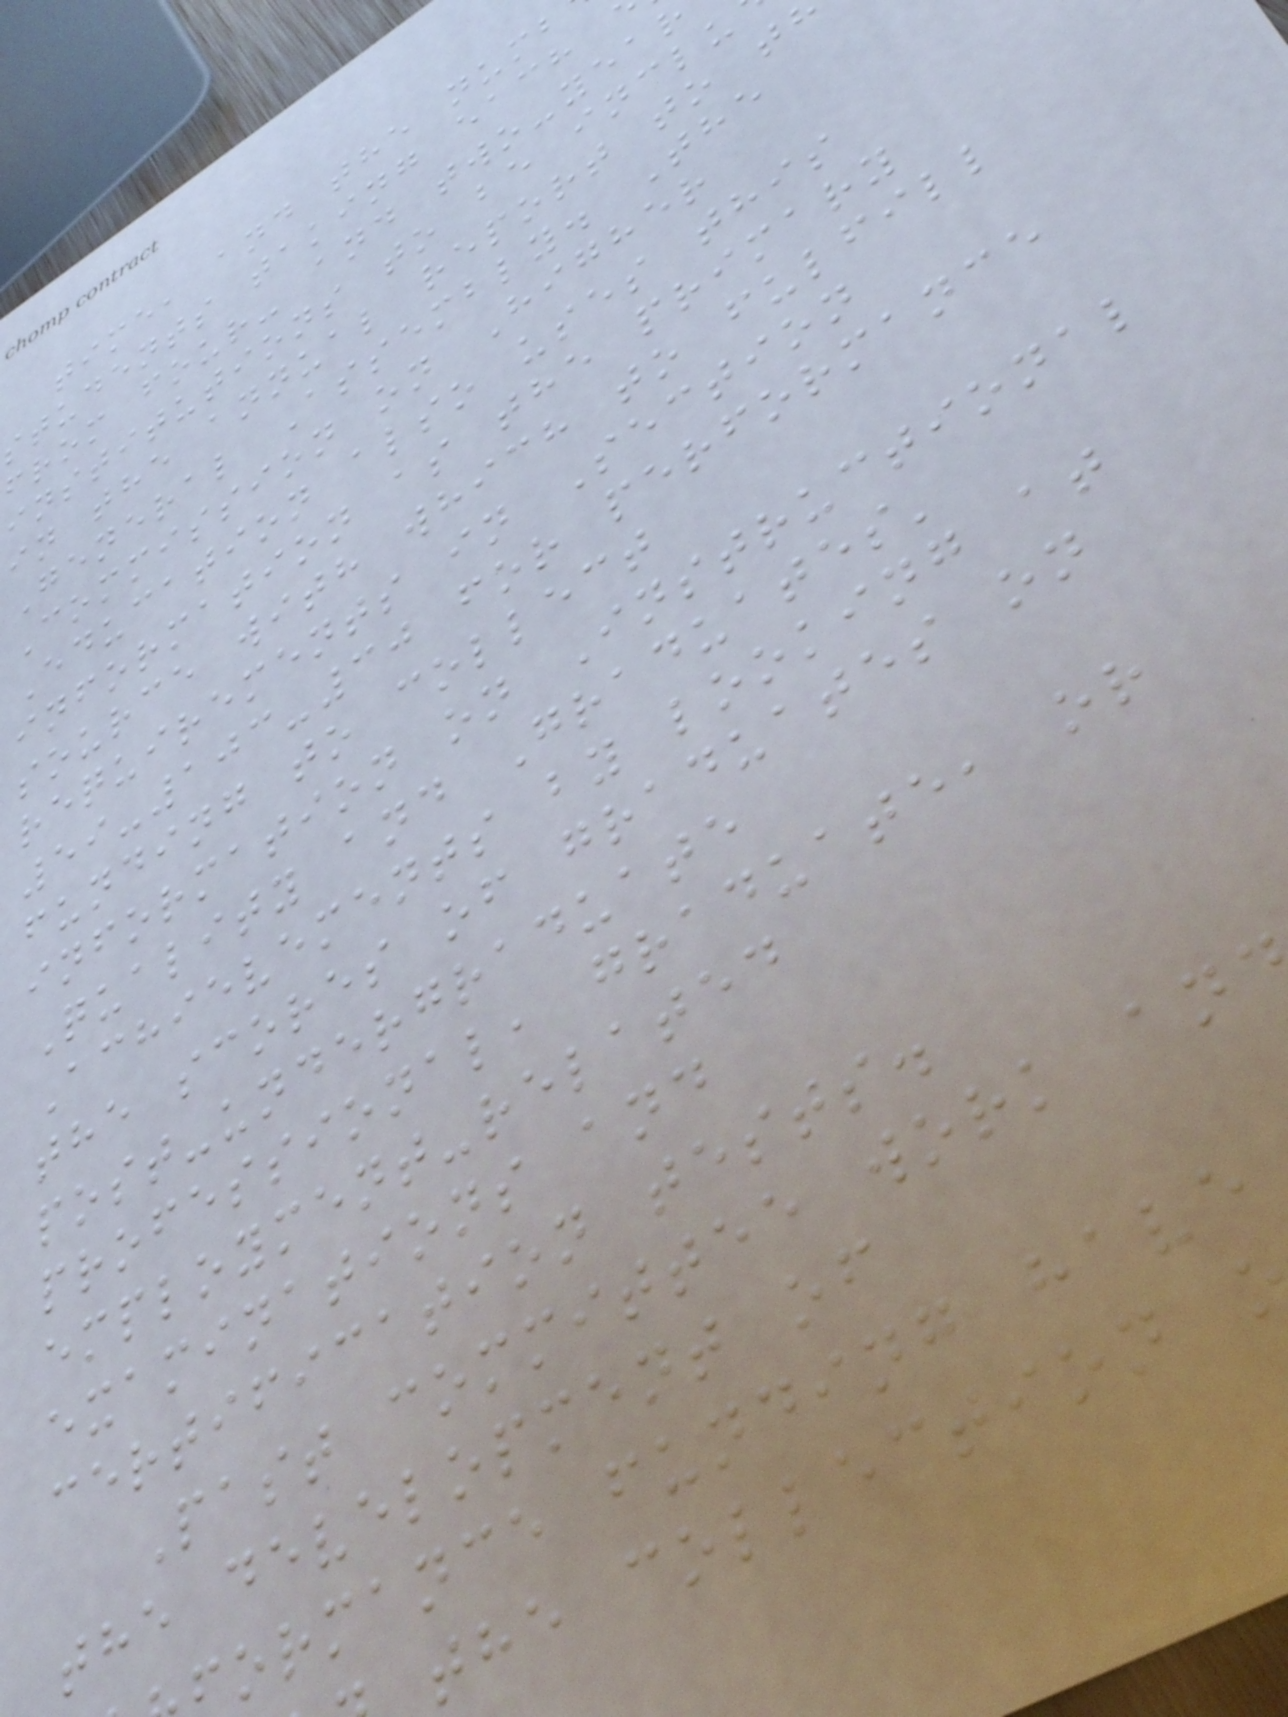time, and the numb
students taking each
from four- and two-year
institutions to be inclu
in the annual report to t
General Assembly. The
Commission on Higher
Education also uses this
information as the primary
source with which to fulfill
requirements in Section
59-103-30 for performance
funding to collect
information on Instructional
Quality and Graduates'
Achievements by looking at
the scores of graduates on
post-undergraduate
professional, graduate, or
employment-related
examinations and
certification tests.
Past committee work an
the development of
ormance funding have
the collection
